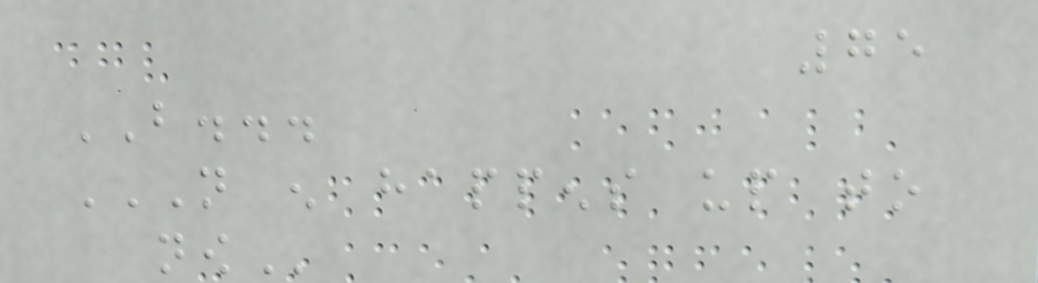75
BUT...
NOT ENOUGH HAPPENS UP TO
NOW
